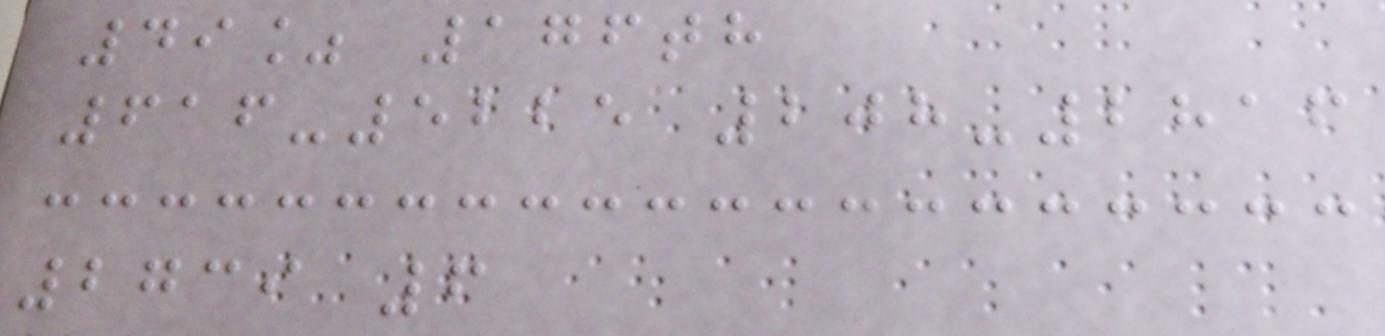49% 176th
616-5225 208-2816
2739 6
